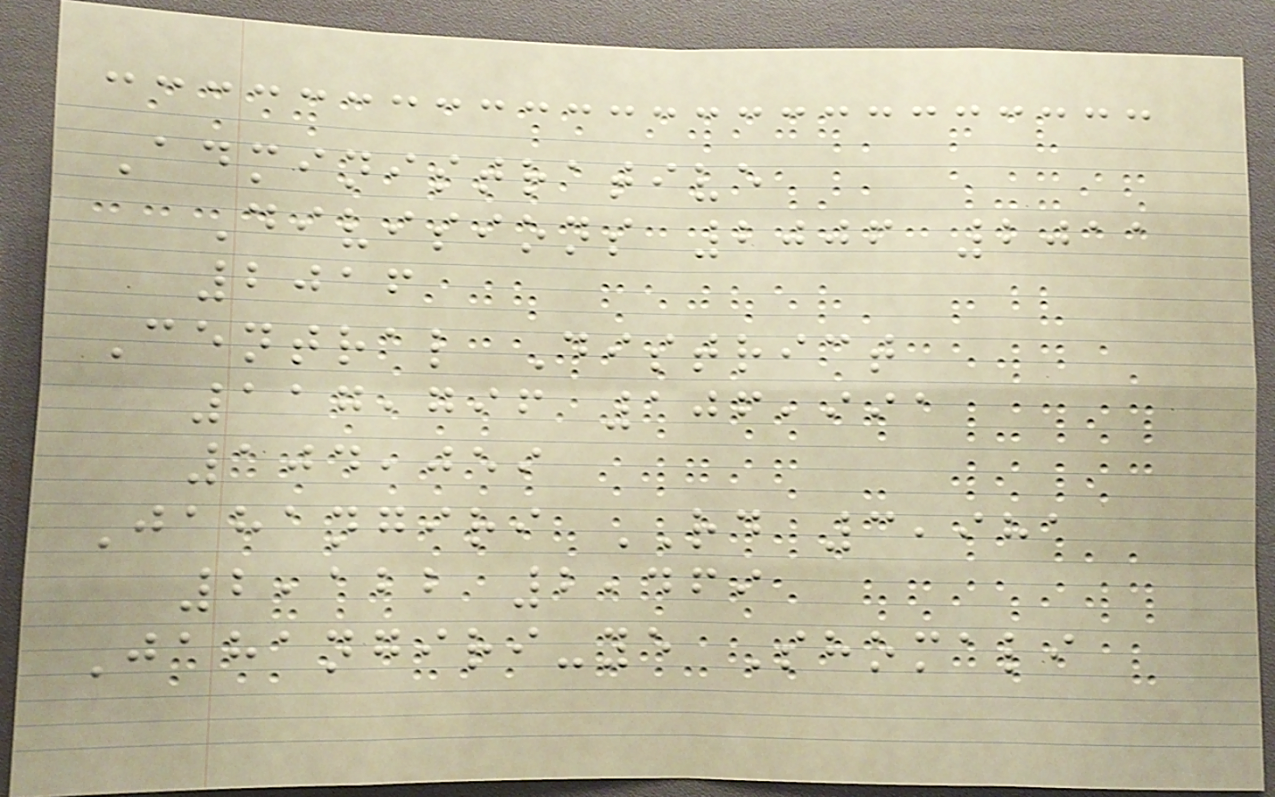Administrative
Divisions 2006 2011
2016
Central District
117,796 106,991
104,059
Jahangiri RD 3,981
2,122 2,469
Jahangiri-ye Shomali
